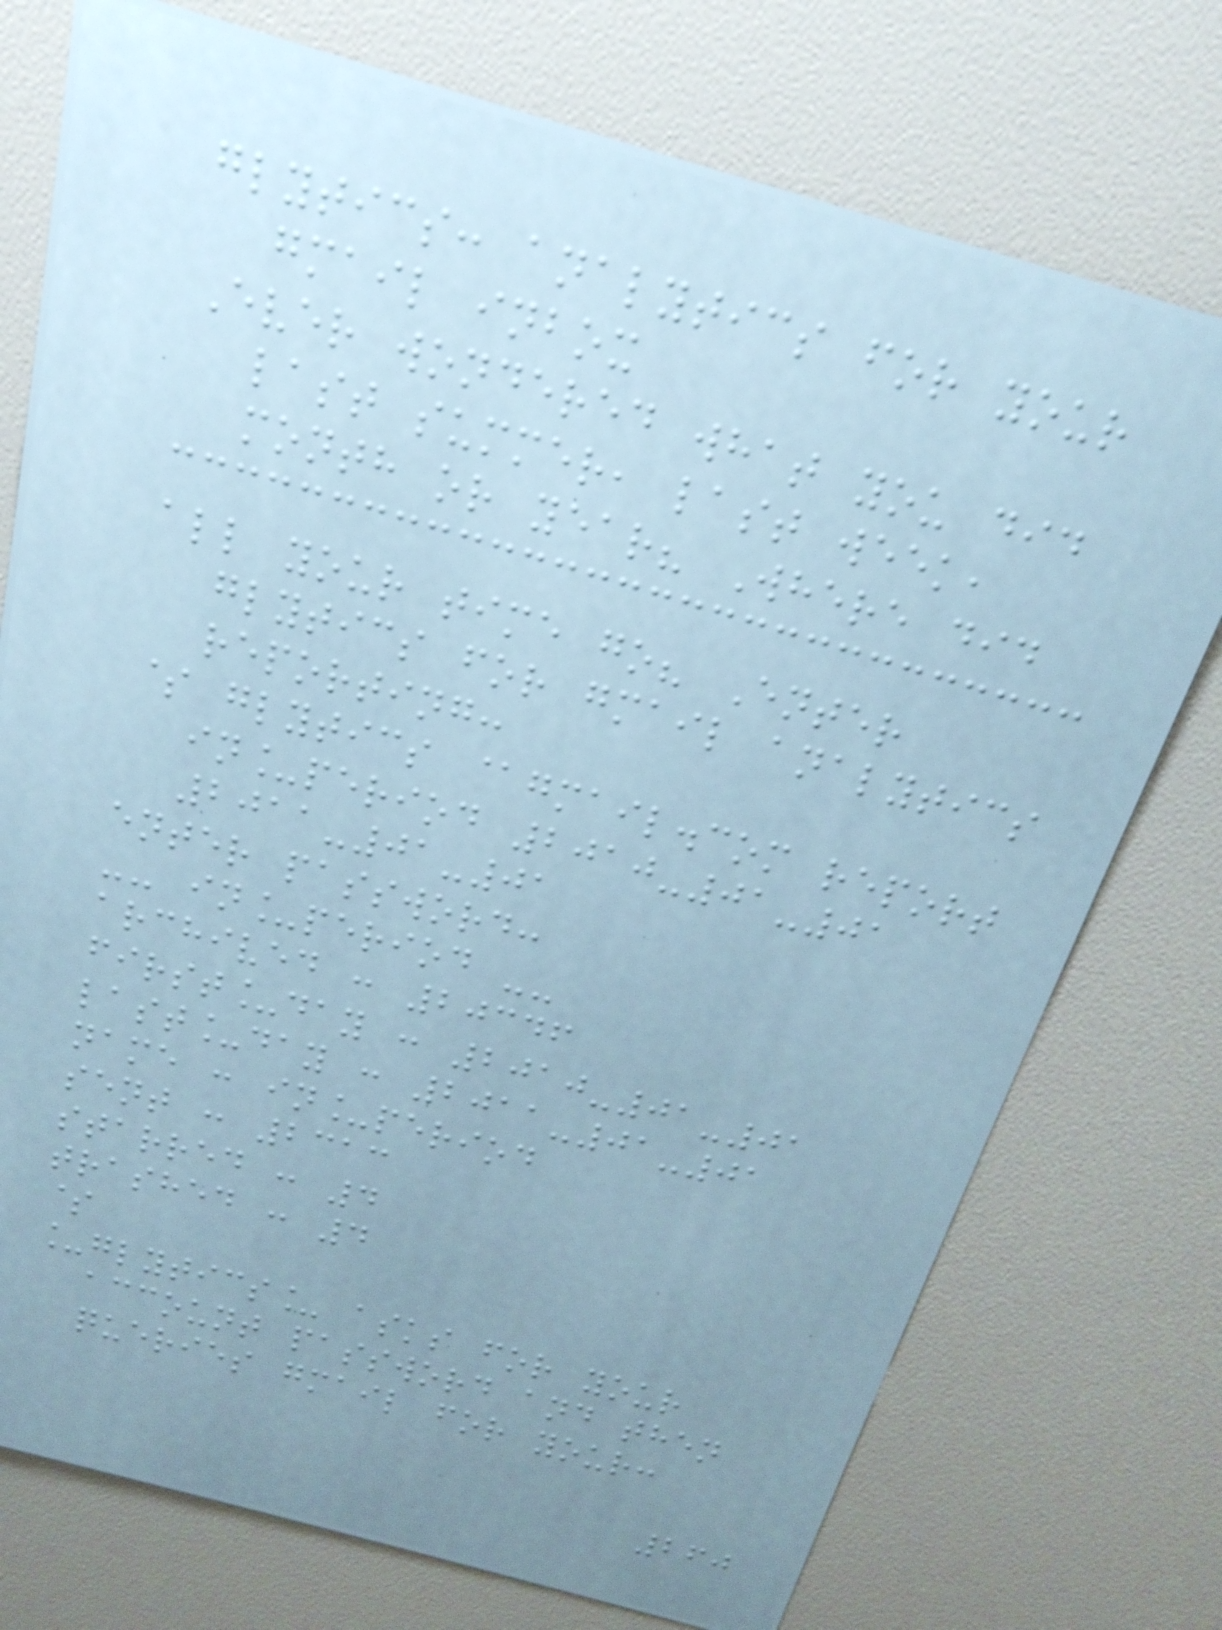glytics: analytics for your
gmail inbox
Ever wondered what you did
last summer, last week,
month or year? Where did
all your time go? Enter
glytics for gmail analytics
reporting:
$ glytics @gmail.com report
in_period 2010-01-01
2011-01-01
enter password:
-- in_period --
archived : 20346
first_day : 2010-01-01
last_day : 2011-01-01
name : in_period
sent : 2313
starred : 4
trashed : 4
$
_glytics_ asks for your
account password and then
queries gmail for your:
260
